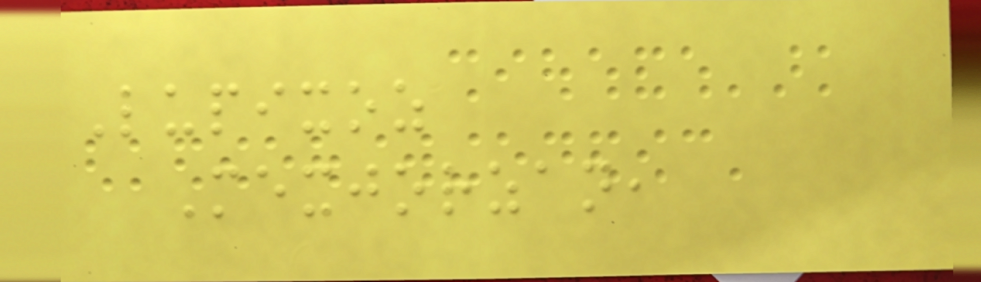Lupixoz
Mexjorzan,
